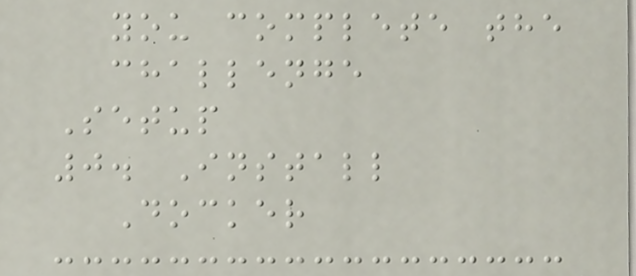you complete the
challenge
Setup
0. Install
Docker
